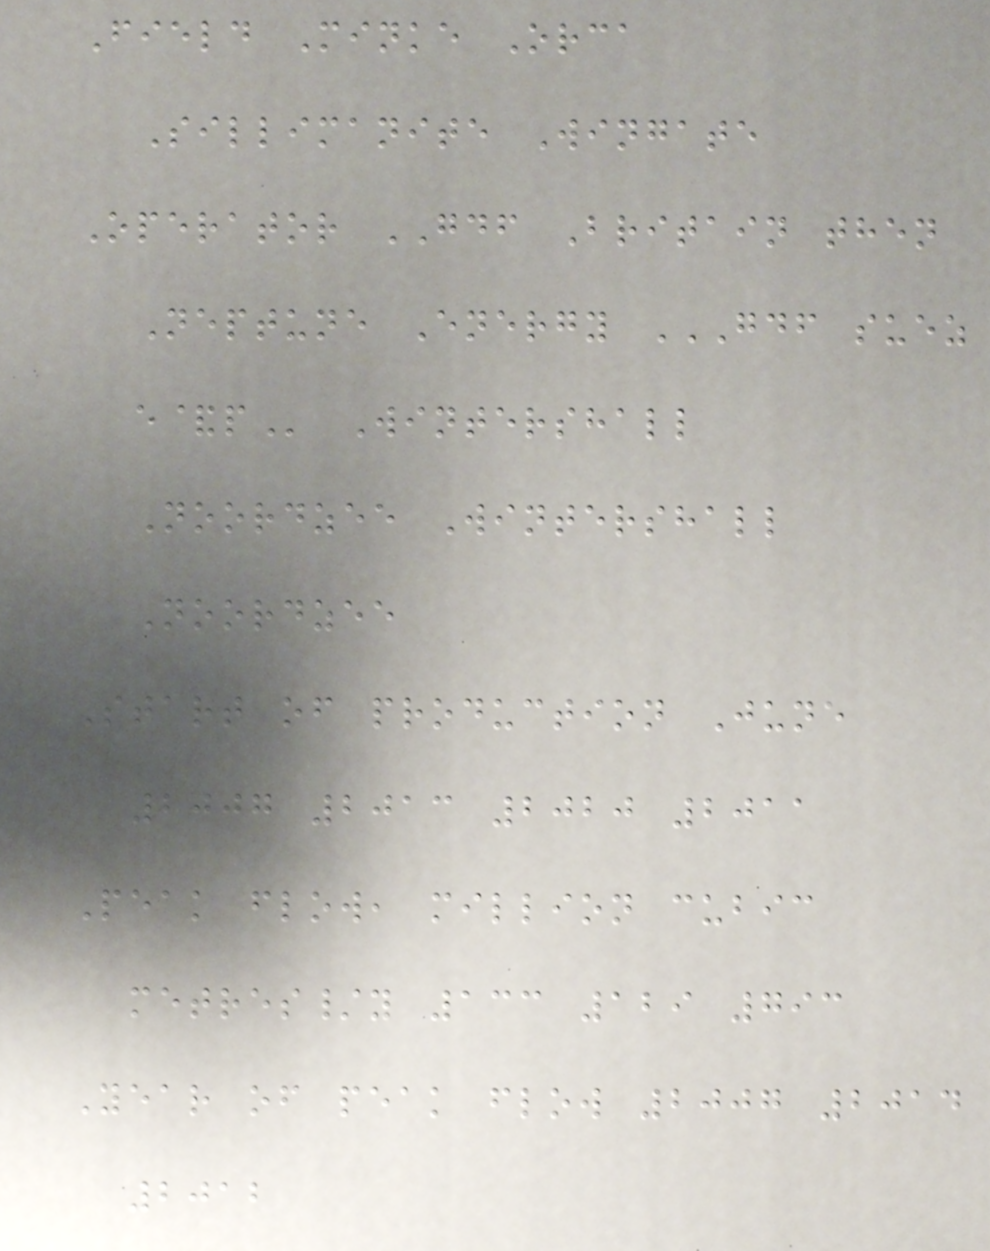Field Minke Orca
Sillimanite Wingate
Operator GDF Britain then
Neptune Energy GDF SUEZ
E&P Wintershall
Noordzee Wintershall
Noordzee
Start of production June
2007 2013 2020 2011
Peak flow, million cubic
metres/y 133 129 793
Year of peak flow 2007 2014
2012
